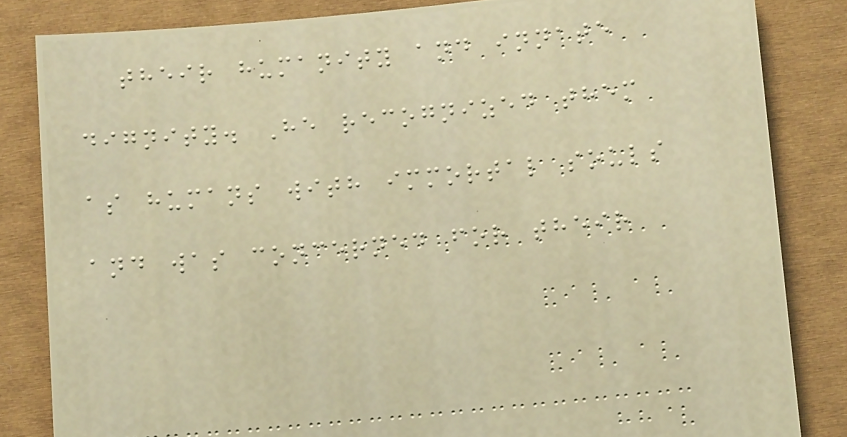their humanity and innate
dignity. He recognized them
as humans with immortal souls
and was concerned for their
